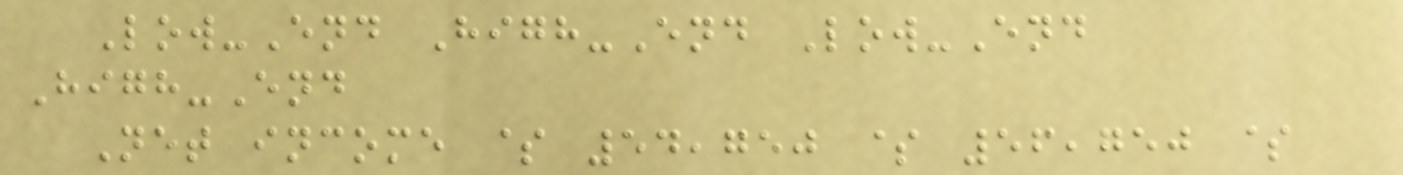Low-End High-End Low-End
High-End
Net income $ 54,750 $ 56,750 $
